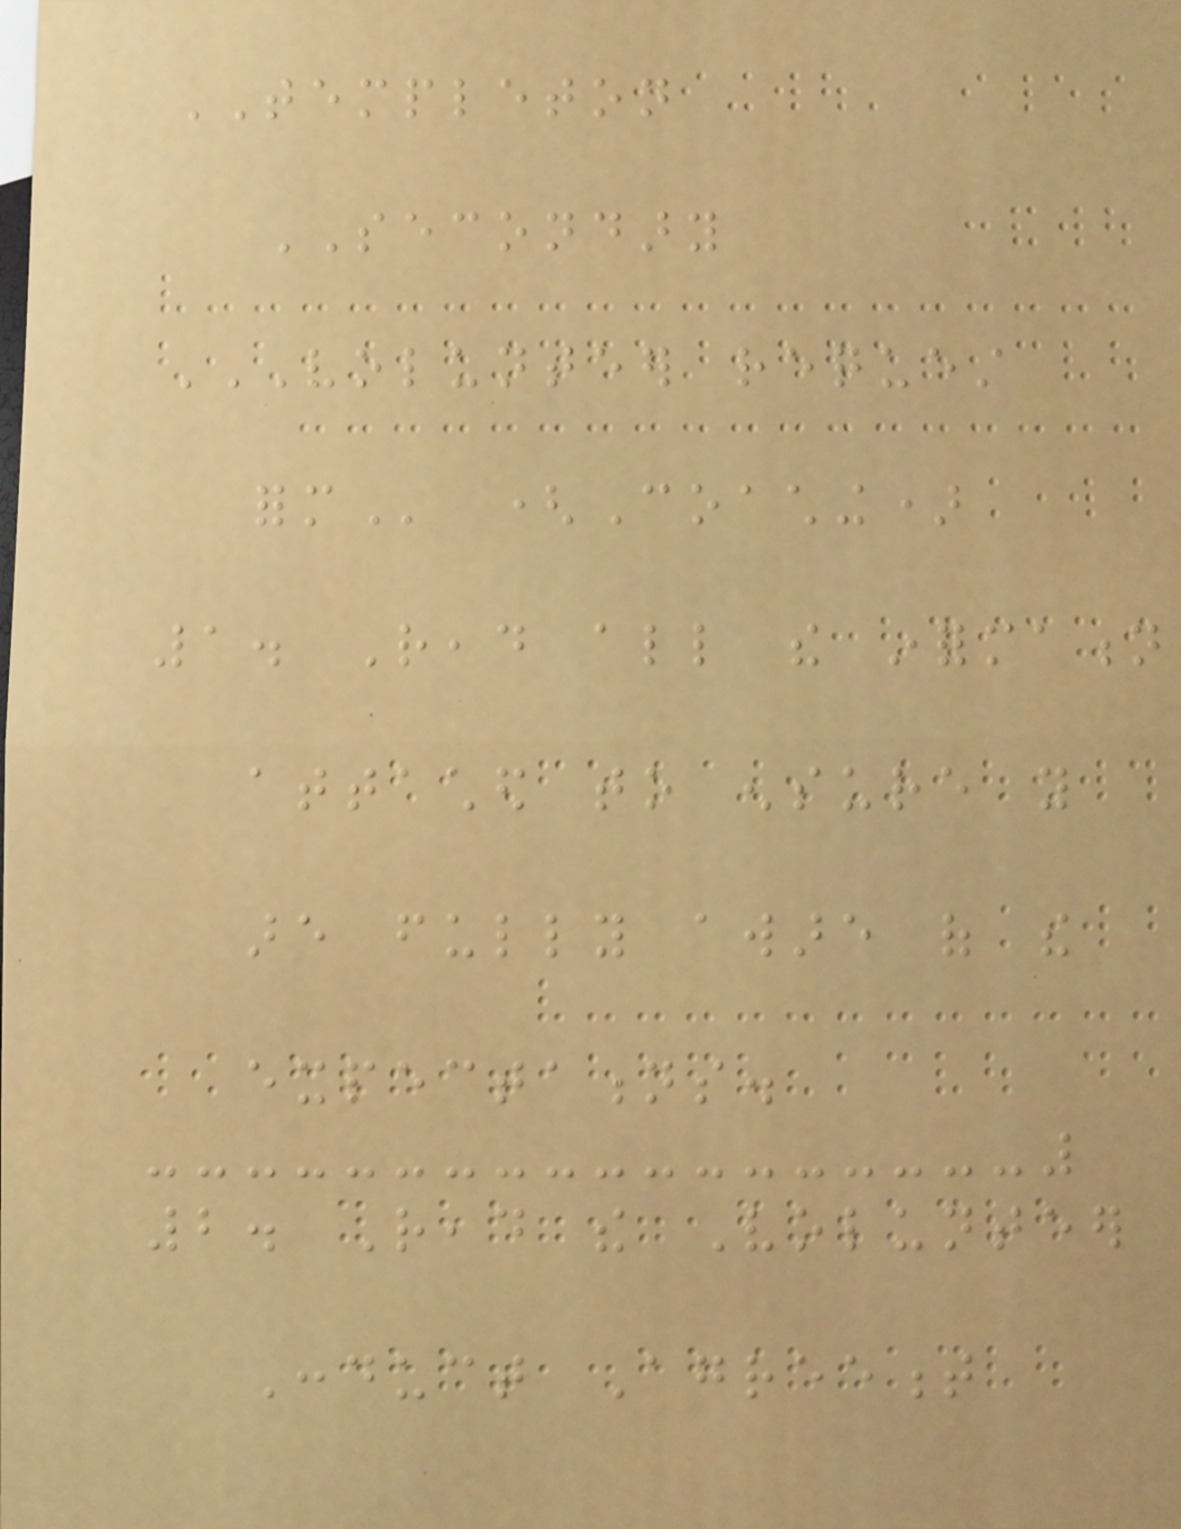TEMPLETON
SECONDARY
VOLUNTEER REQUEST
FORM (Coaching)
1. Read all the information
attached to ensure you
are fully aware of the
expectations.
2. Read the Volunteer
Conduct Agreement
